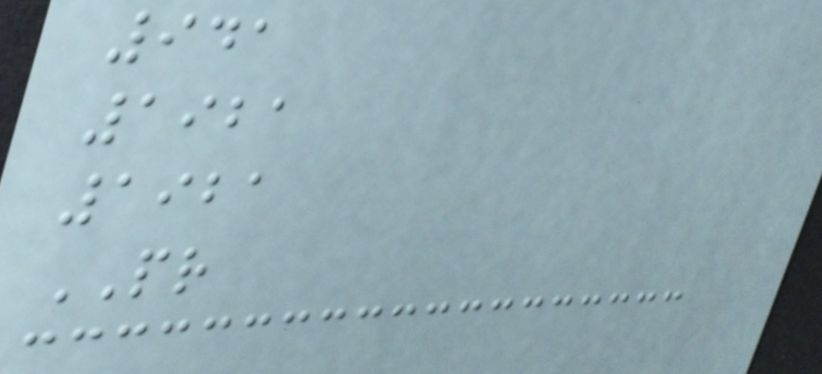941
1921
1921
PR
